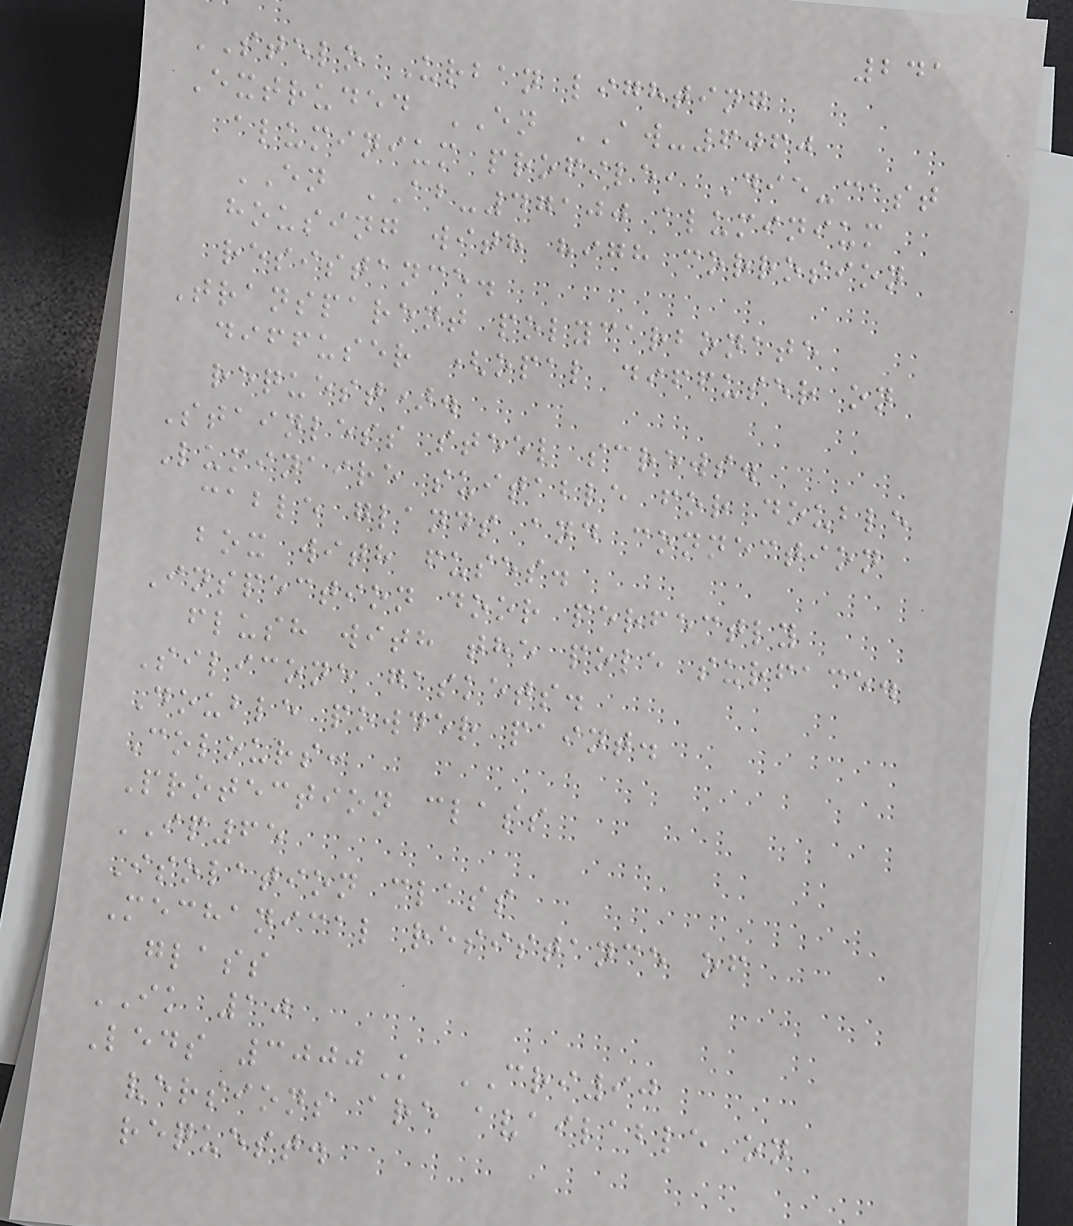241
STELO Urban lighting
Extruded EN AW-6060
aluminium profile, Die-cast
EN AB-47100 aluminium
housing with high corrosion
resistance.
Transparent polycarbonate
diffuser (opal diffuser on
request).
Stainless steel screws.
Luminaire suitable for double
cable glands and connection
box with fuses.
Inspection door perfectly
flush with the pole surface.
Silicone gaskets.
Double powder paint.
Colours:
Protection class
IP65
Isolation class
Mechanical resistance of
glass
IK 10
Leds 3000K CRI90
versions are available on
request.
